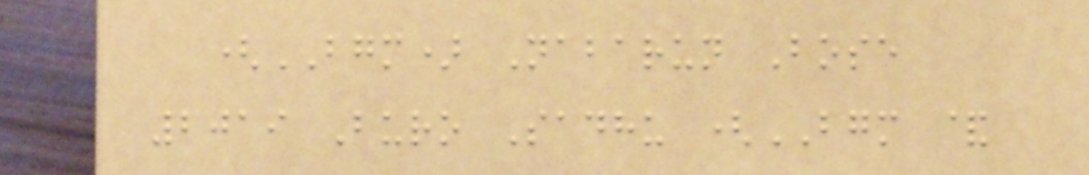(BGM) Nabarun Bose
2019 Buro Sadhu (BGM &
